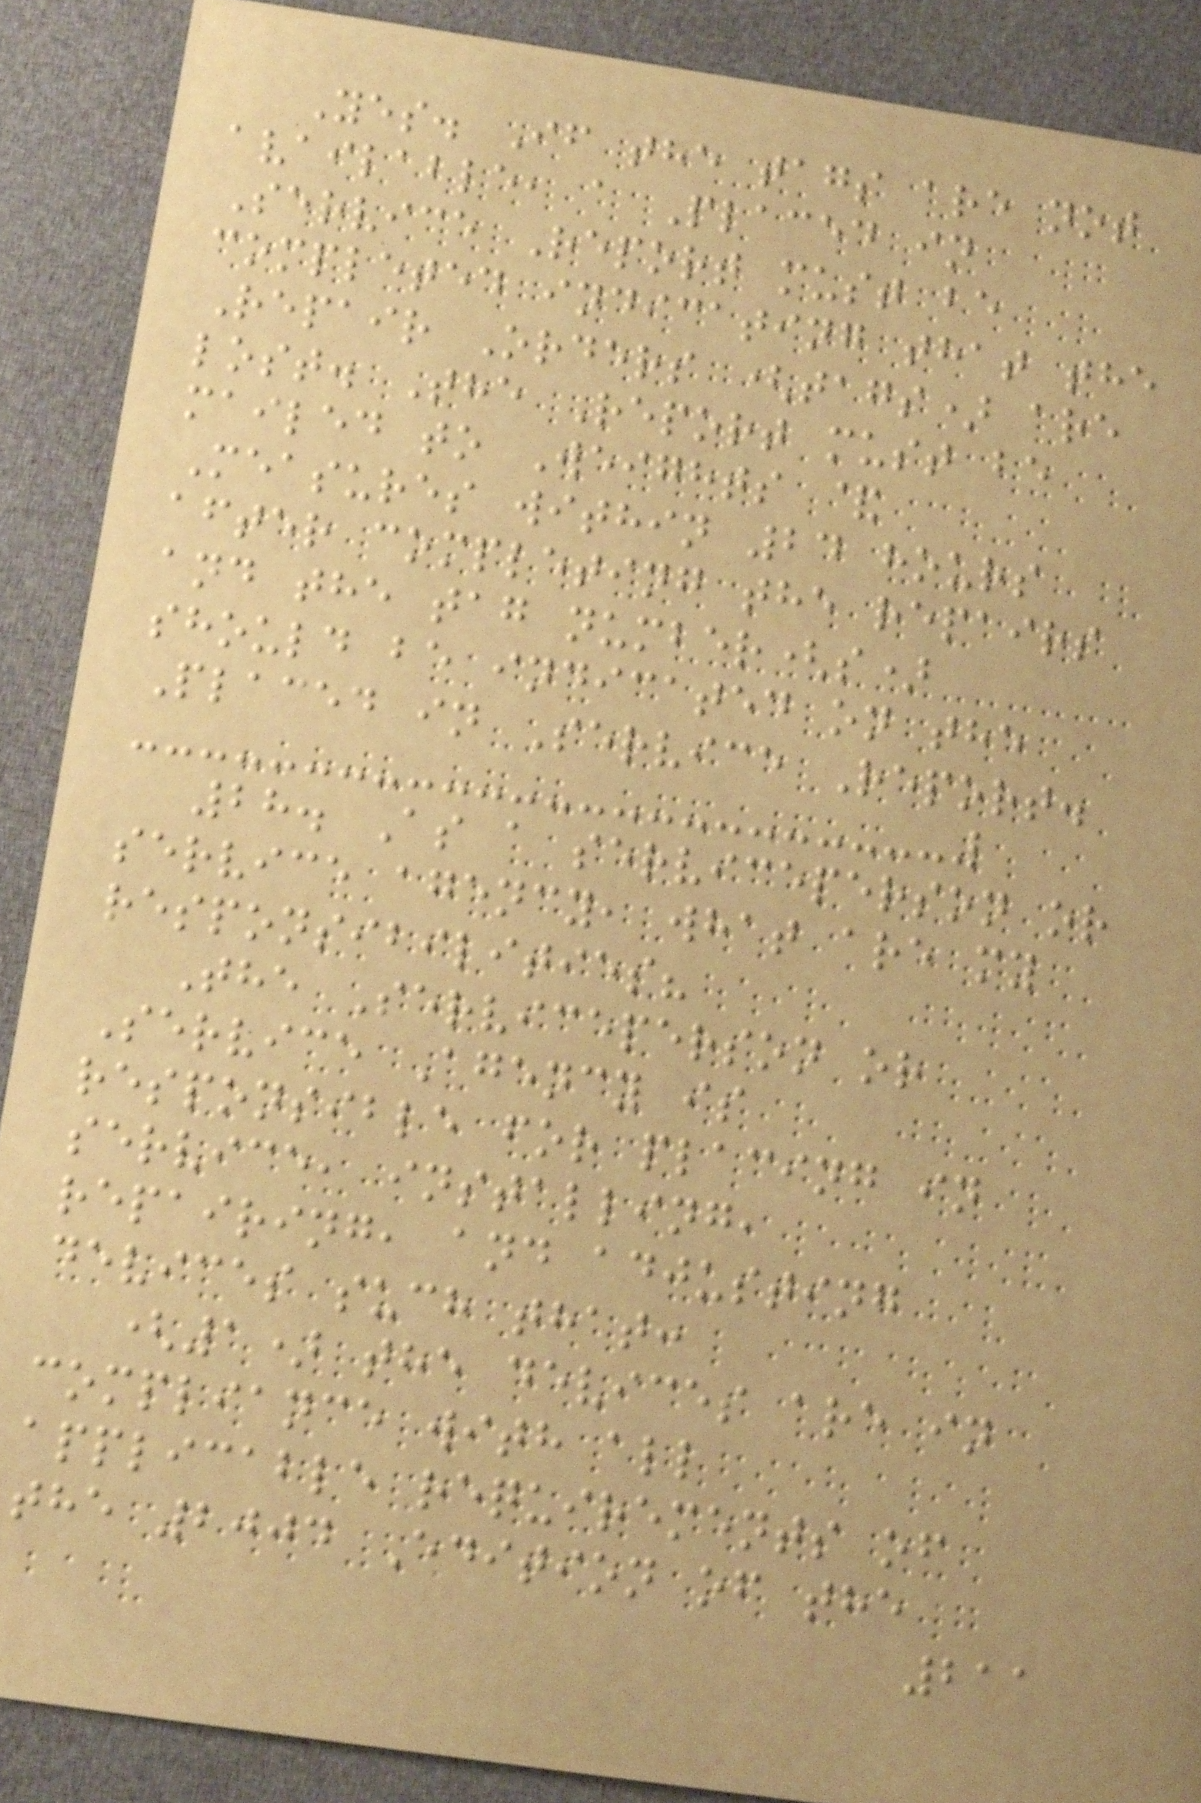Yes. If the tags are not
available, a Placed in
Service Report must be
completed indicating that the
Repair Orders (tags) are
lost. The Report must be
mailed to Weights &
Measures within 24 hours
after completing the repairs
and the tag number(s)
should be indicated on the
Placed in Service Report.
28. As a serviceperson or
service agency, what are my
responsibilities?
The Serviceperson or
Service Agency is
responsible for placing in
service, installing,
repairing, and adjusting
devices such that:
(1) the devices are in
compliance with all
applicable requirements of
the 2004 Edition of the
211
